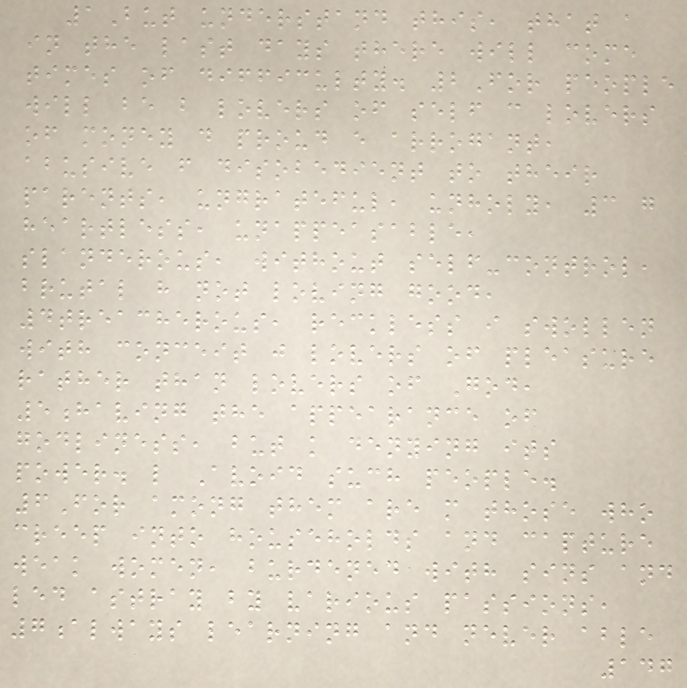1But understand this, that a
in the last days there will come
times of difficulty. 2For people
will be b lovers of self c lovers
of money d proud e arrogant,
abusive f disobedient to their
parents, ungrateful, unholy, 3 g
heartless, unappeasable,
slanderous, without self-control,
brutal h not loving good,
4treacherous, reckless i swollen
with conceit j lovers of pleasure
rather than lovers of God,
5having the appearance of
godliness, but k denying its
power. l Avoid such people.
6For among them are m those who
creep into households and capture
weak women, burdened with sins and
led astray by various passions,
7always learning and never able
147
